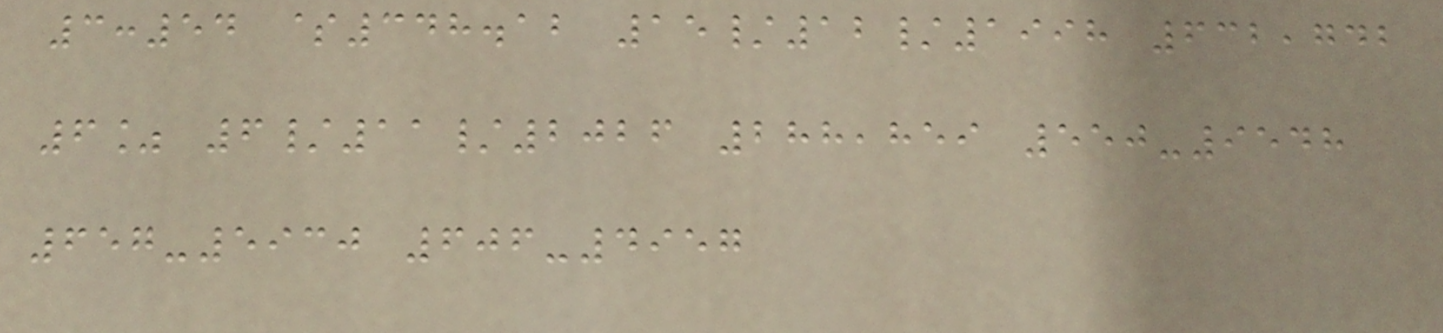3:54 $348.12 15/12/1998 632,742
6% 6/11/2026 288,859 550-9548
657-5930 606-4957
